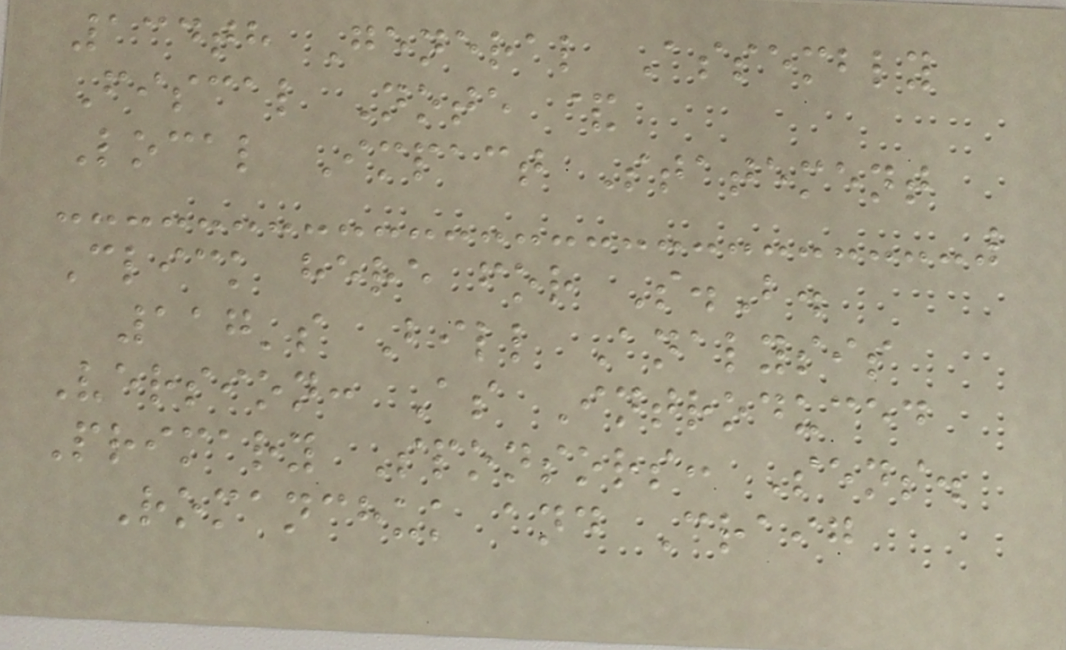134th General Assembly
Fiscal Note &
Local Impact Statement
Click here for S.B.
117's Bill Analysis
Version: As Introduced
Primary Sponsors: Sens.
Romanchuk and Craig
